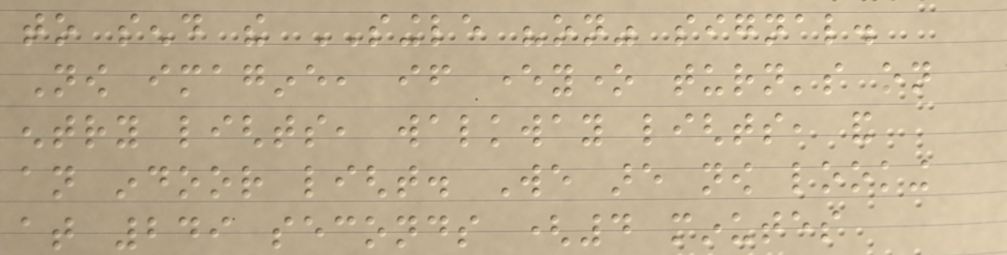to send the SINGLE "on" signal.
Now imagine, if everyone turn's on
entry lights, walkway lights, and
an indoor light. We are now looking
at 249 seconds (4 minutes
